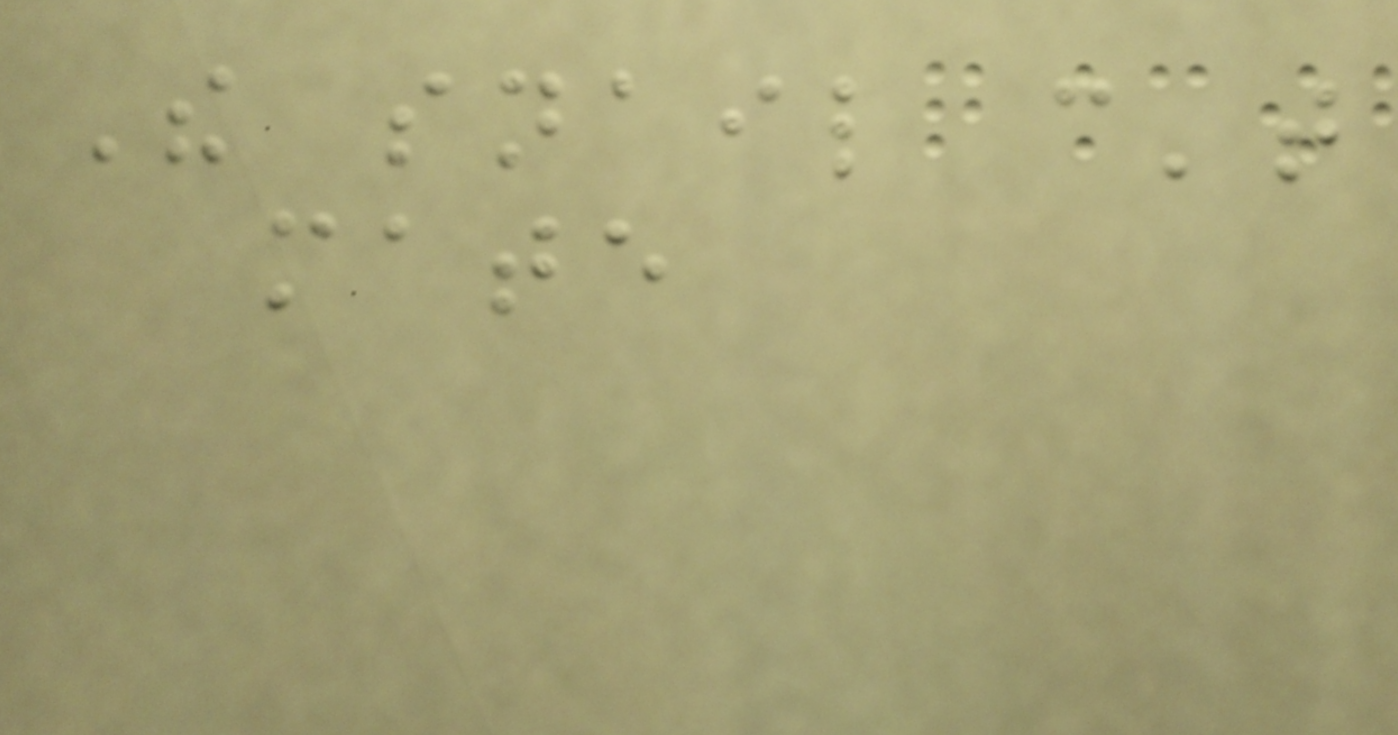The snail can't
mate
